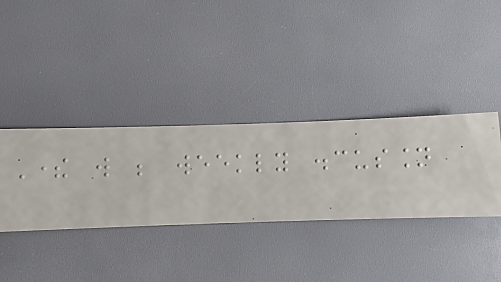There will be weekly discussion
